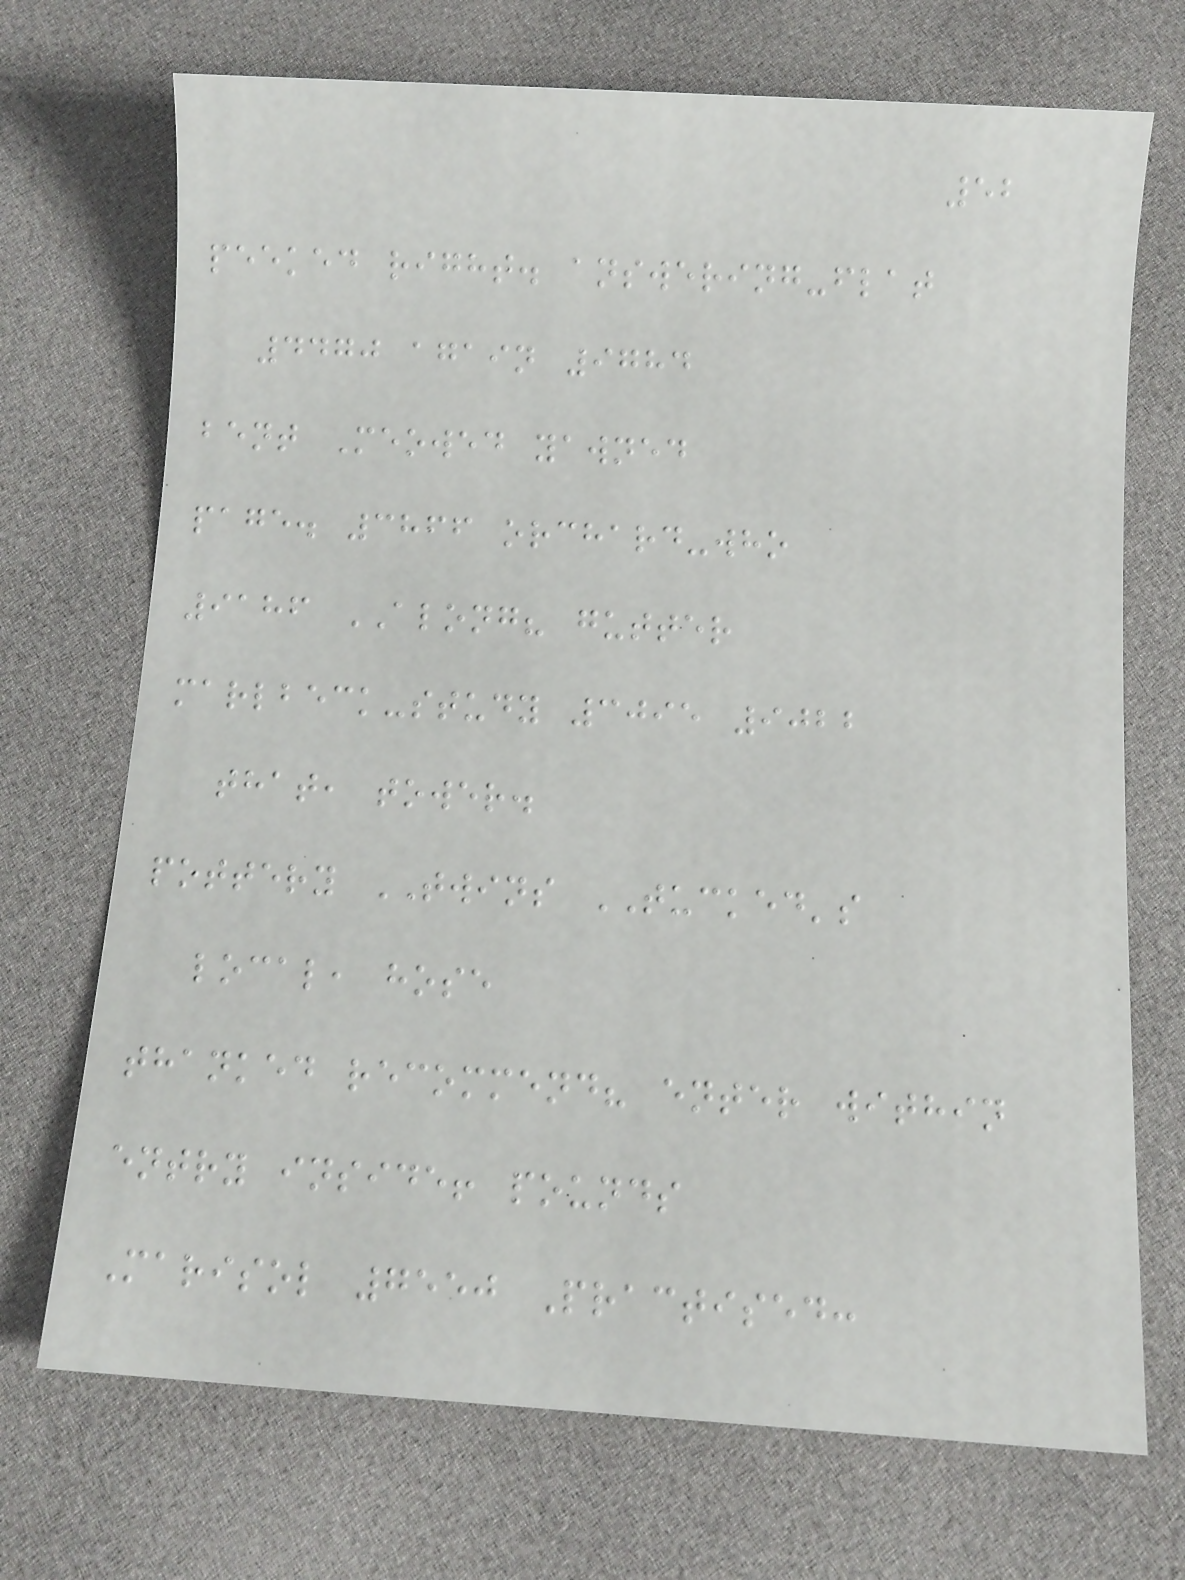52
peeked right. answering-flat
4470 again 9784
bent Meowed yawned
page. 3866 orchard-who
9186 ALONG? gutter
marlbeck-study 3095 9022
that, tower.
pottery TWINS TUCKED's
local, hose
thanked recommend? enter within
entry inside! pounds
Marisol 7550 Practised:
